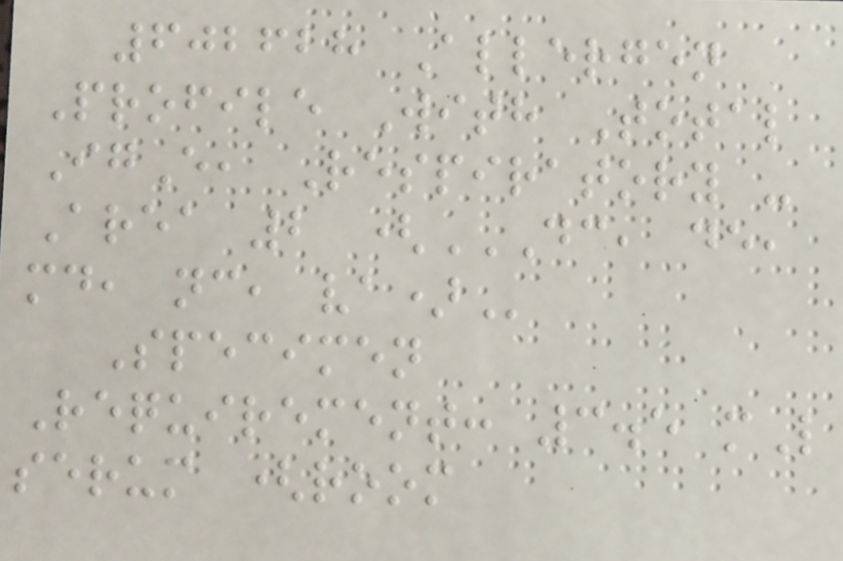602628 Allergen
Profile With Total
IgE, Respiratory -
Area 2 (DC, DE,
MD, NC, VA)
Specimen
Requirement: 3.5 mL
serum (room
